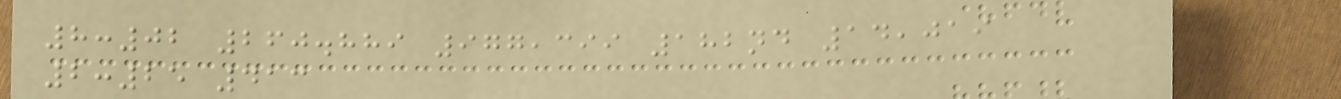8:02 260.889 977,399 182nd 14,019
2:25 413
